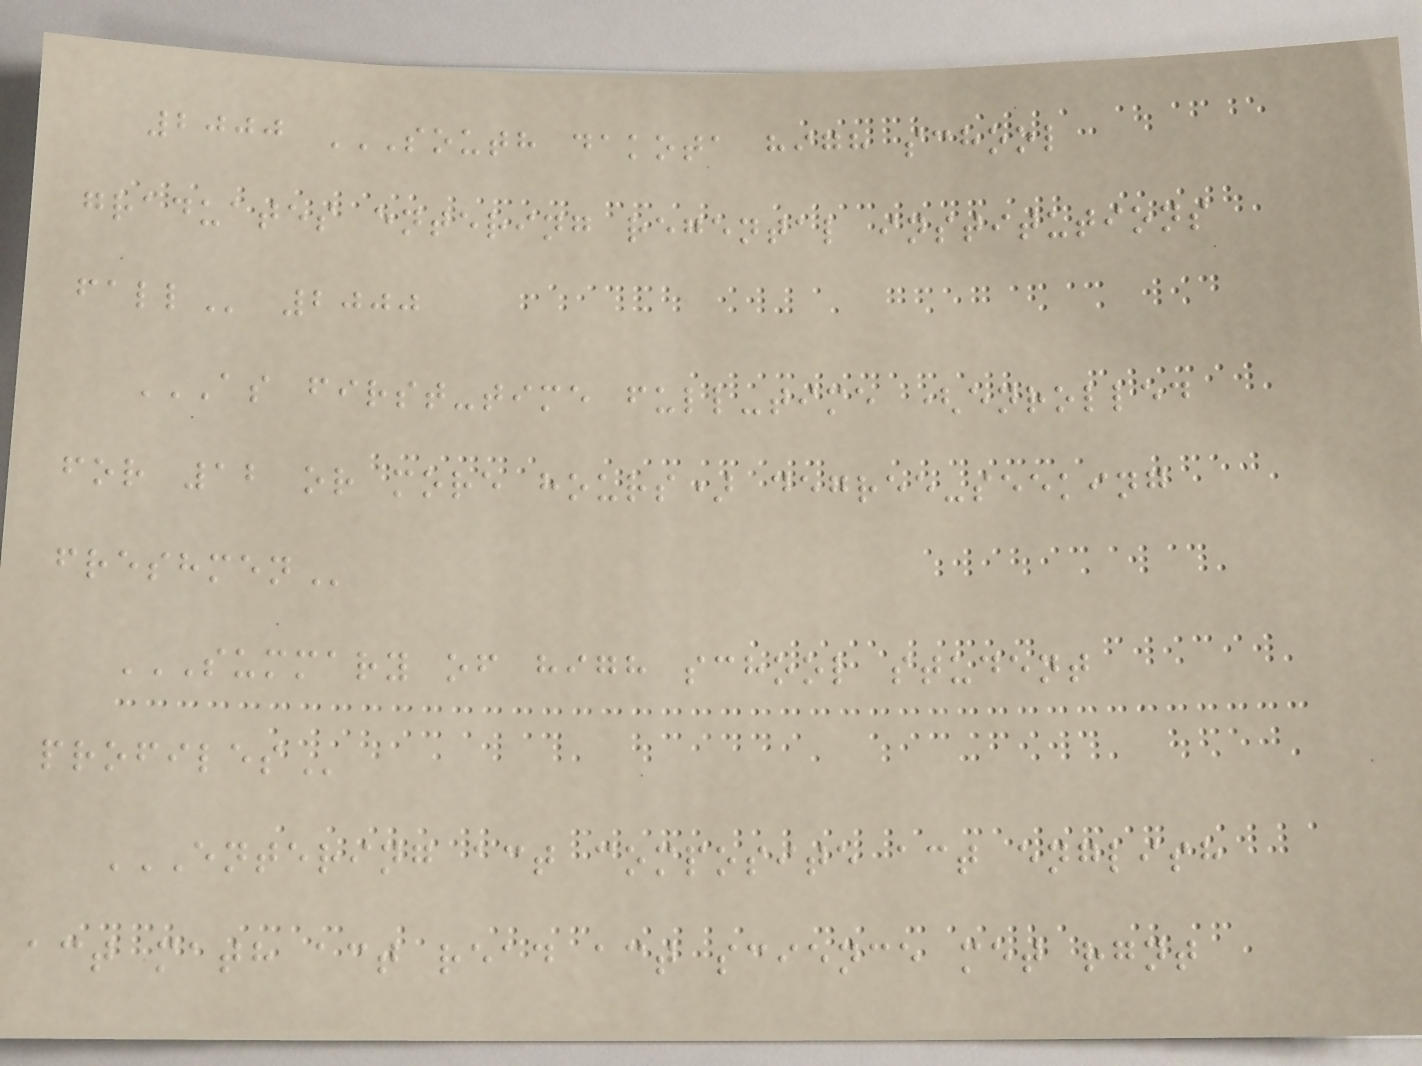2000 SOUTH DAKOTA HIGH SCHOOL
GRADUATES ENTERING REGENTAL INSTITUTIONS
FALL 2000
AS FIRST-TIME FULL-TIME (ENROLLED
FOR 12 OR MORE HOURS) DEGREE-SEEKING
FRESHMEN
SUMMARY OF HIGH SCHOOL STUDENT
PROFILES
ENTERING ACT COMPOSITE ACT ENGLISH
ACT MATH ACT READ ACT SCIENCE MET RGNT
